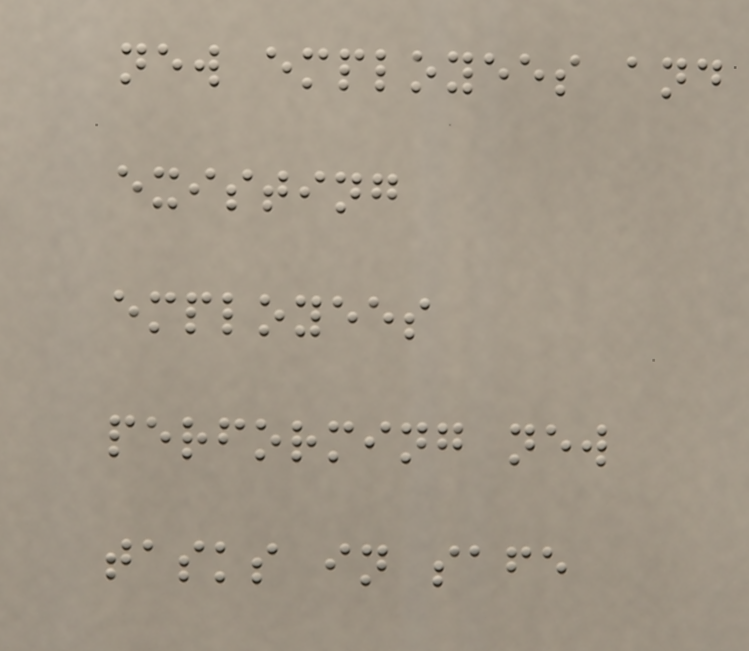new employees and
existing
employees
performing new
tasks in safe
